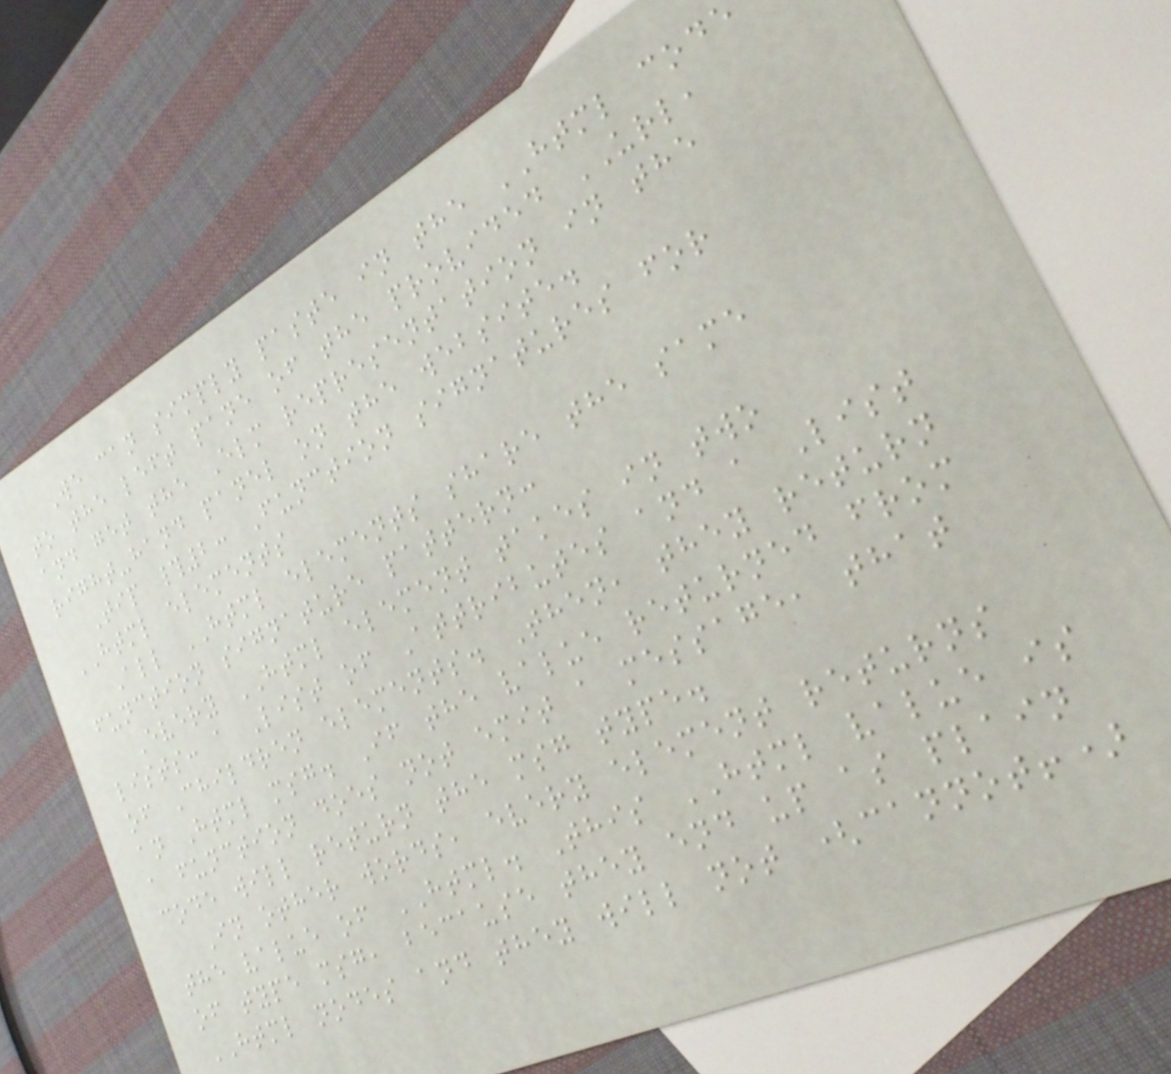We can simply paste in the HTML code
to the left pane of the provided URL,
and get the Elm representation in the
right-hand panel on the website.
Tip #2: Function signatures for
HTML elements
All HTML elements share the same
function signature pattern:
Every HTML element takes in two
lists: a List of Attributes and a List
of Children elements. Then, they return
an Html msg. If the value returned from
a function does not emit a message, that
code will return the msg type.
In other words, every element returns
the value of HTML. This HTML value is
of type msg, because they end up as plain
HTML nodes and they will not (cannot!)
